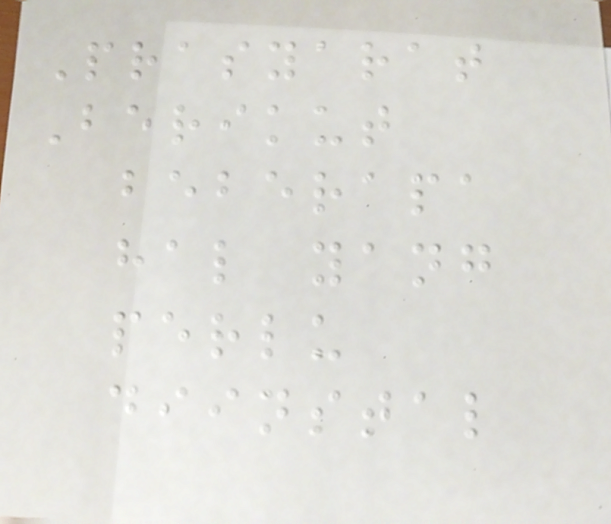Prasyarat
Berikut
beberapa
hal yang
perlu
diinstal
